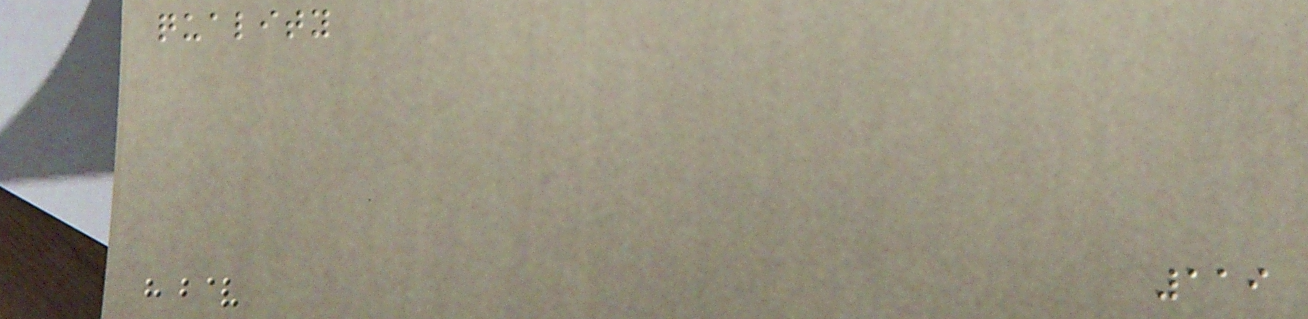quality
119
